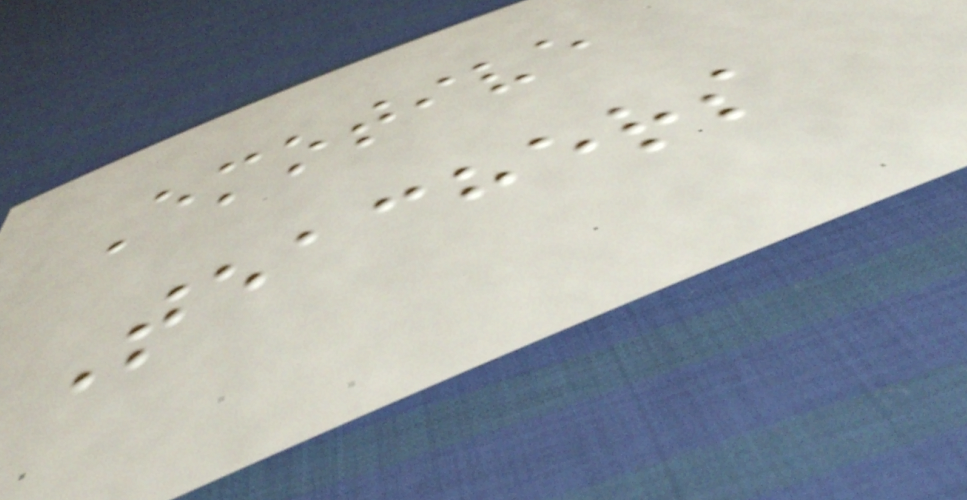Emotive
Teachers
